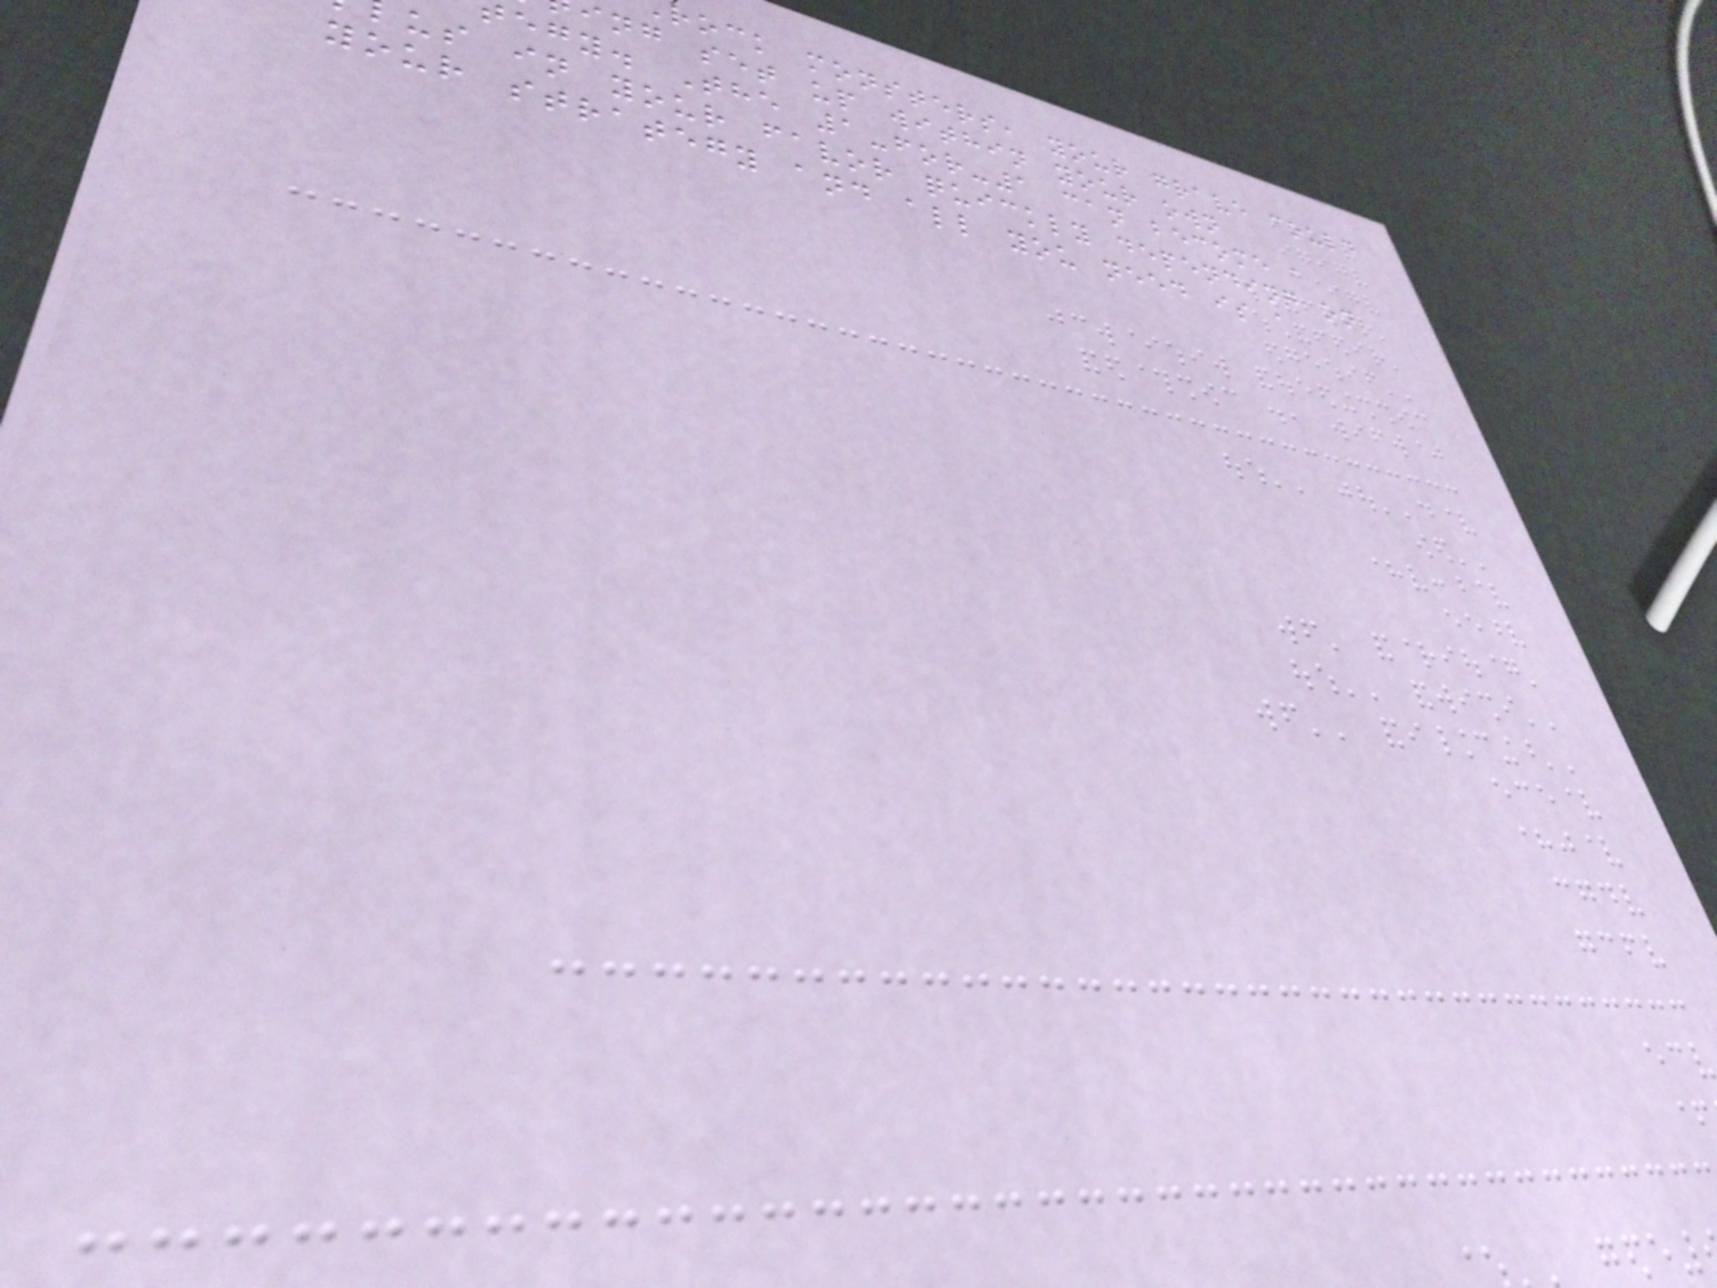rock monsters, your grave could
ing set up within your own
egy. The 1-for-1 can become a
us in your favor quickly depending on
your strategy and all you need is a
